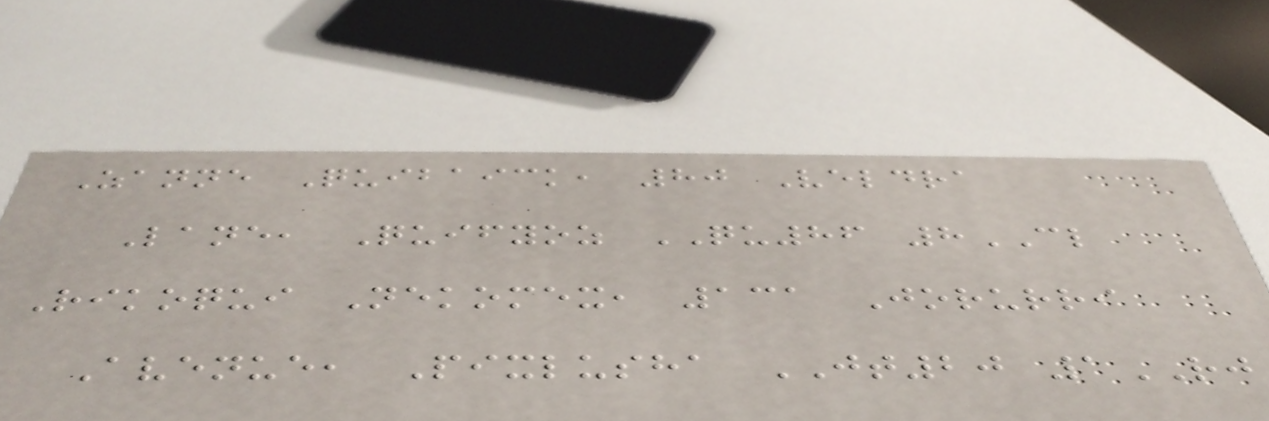Zanne Quibaick, 80 Veldra
Lane, Quifyoz QU86 8CL
Rikoqui Nekomex, 131 Jorurri
Avenue, Pixlusha JT20 1RJ
